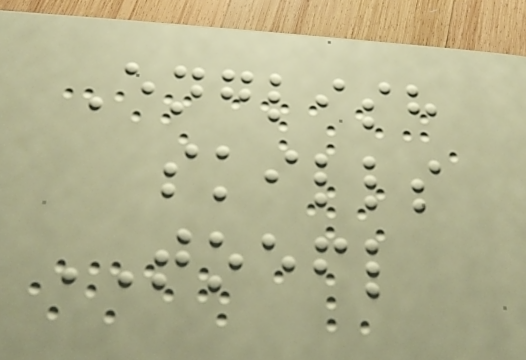English
skills
TOEFL
